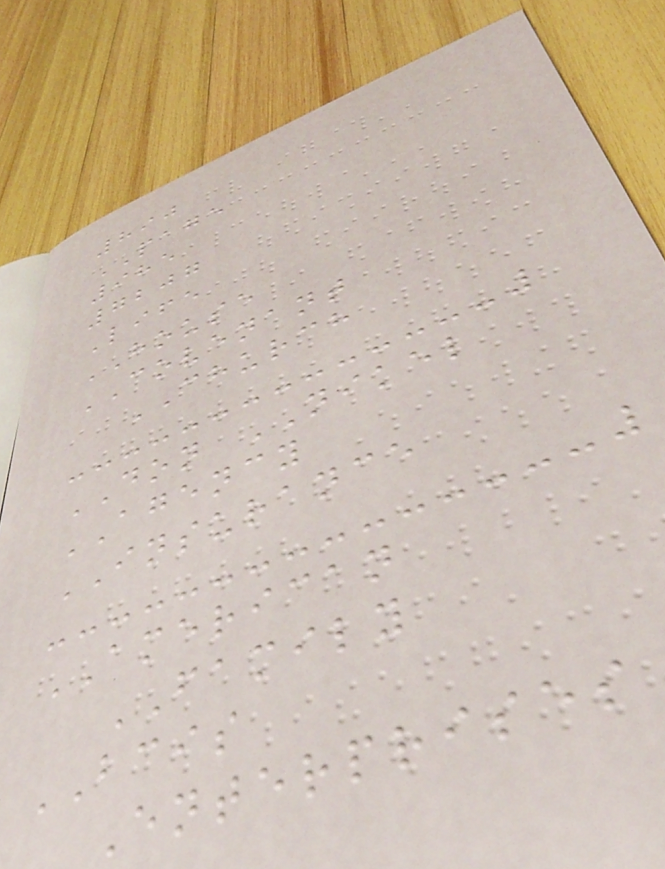890
PAGE
985
7207
Life
HOUSE
COVENANT
CHURCH
DON NIKEL
AGENCY
INSURANCE
AMERICAN
FAMILY
BCIS
Enterprises
